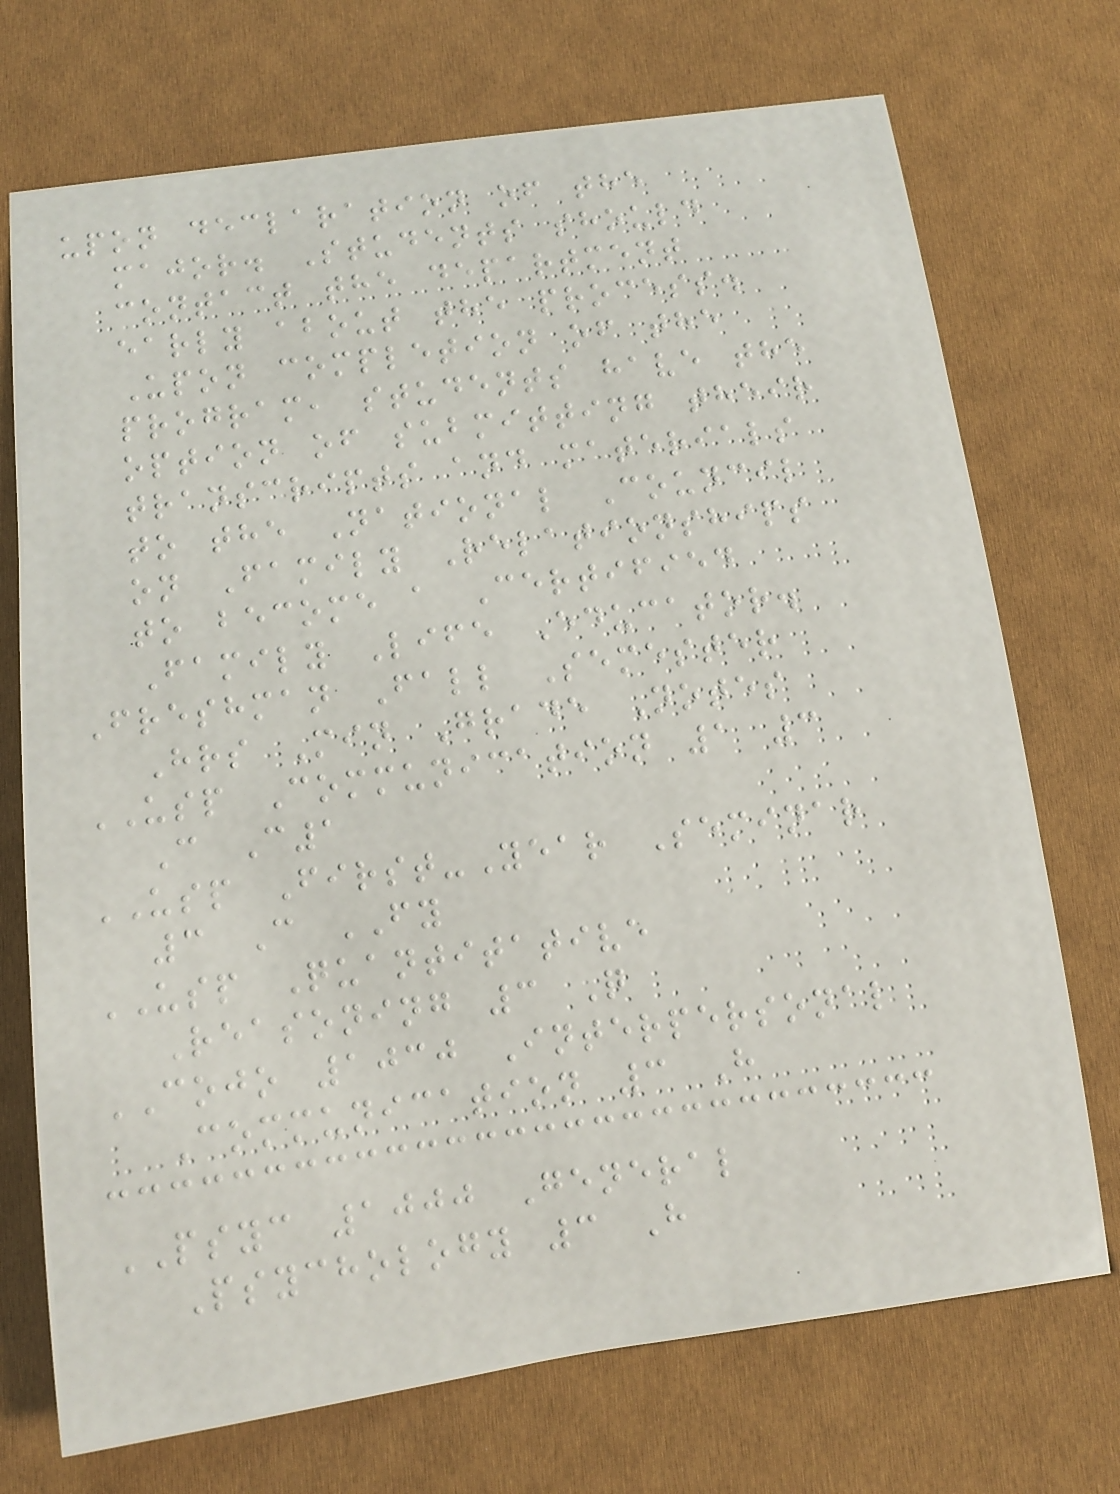upon declaration of the
major. Students should
contact the department
early about the process.
Upon completion of the
program, students have the
option of submitting their
transcripts and materials
to the National Council
on Family Relationships
to become a Certified
Family Life Educator.
Freshman Fall Semester
Hrs Min Grade Notes
USP Communication 1 3
C C1
USP First-Year Seminar
3 C FY
USP Quantitative
Reasoning 3 Q
COJO 1030 Interpersonal
Communication 3 H
PSYC 1000 General
Psychology 3 H
